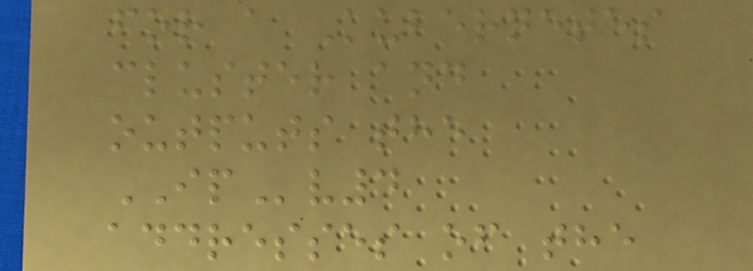for a Kubernetes
cluster and
outputs the
IPv4
addresses of the
